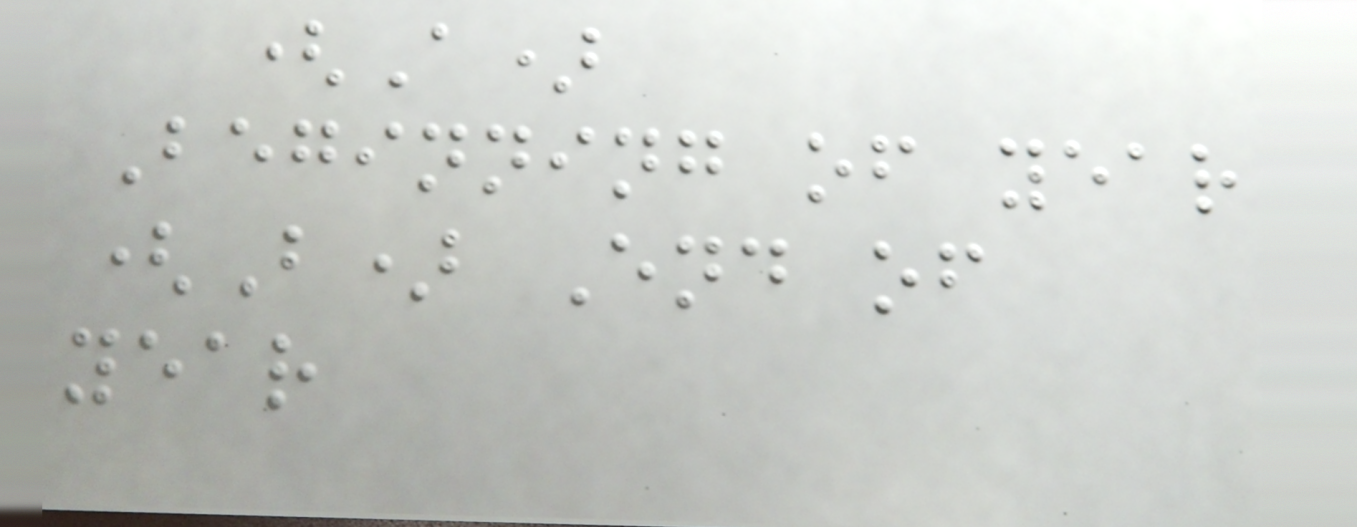(A)
Beginning of year
(B) End of
year
